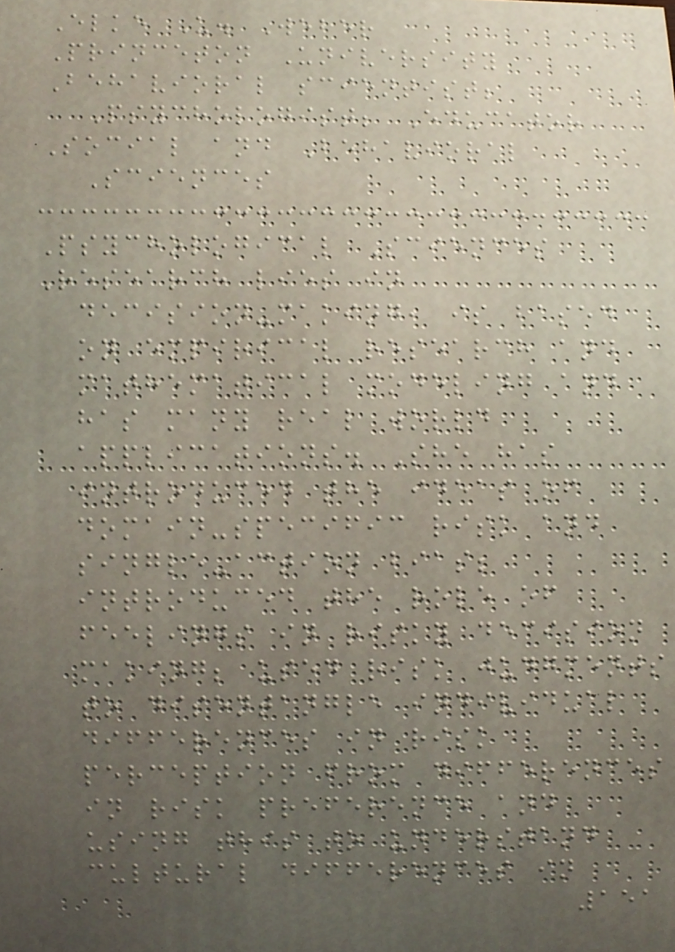Elke U. Weber
Princeton University
Behavioral scientist;
Psychologist; Educator
Social and Behavioral
Sciences
Psychological Sciences
Research lies in
decision-making, is based
on empirical research and
mathematical modeling and
has many real world
applications. She has
introduced the ideas of
domain-specific risk and
single-action bias;
introduced the role of
feelings in risky decision
making; used risk judgments
to disentangle individual
differences in risk
perception from differences
in risk preference and
using this to understand
cultural differences in
151
